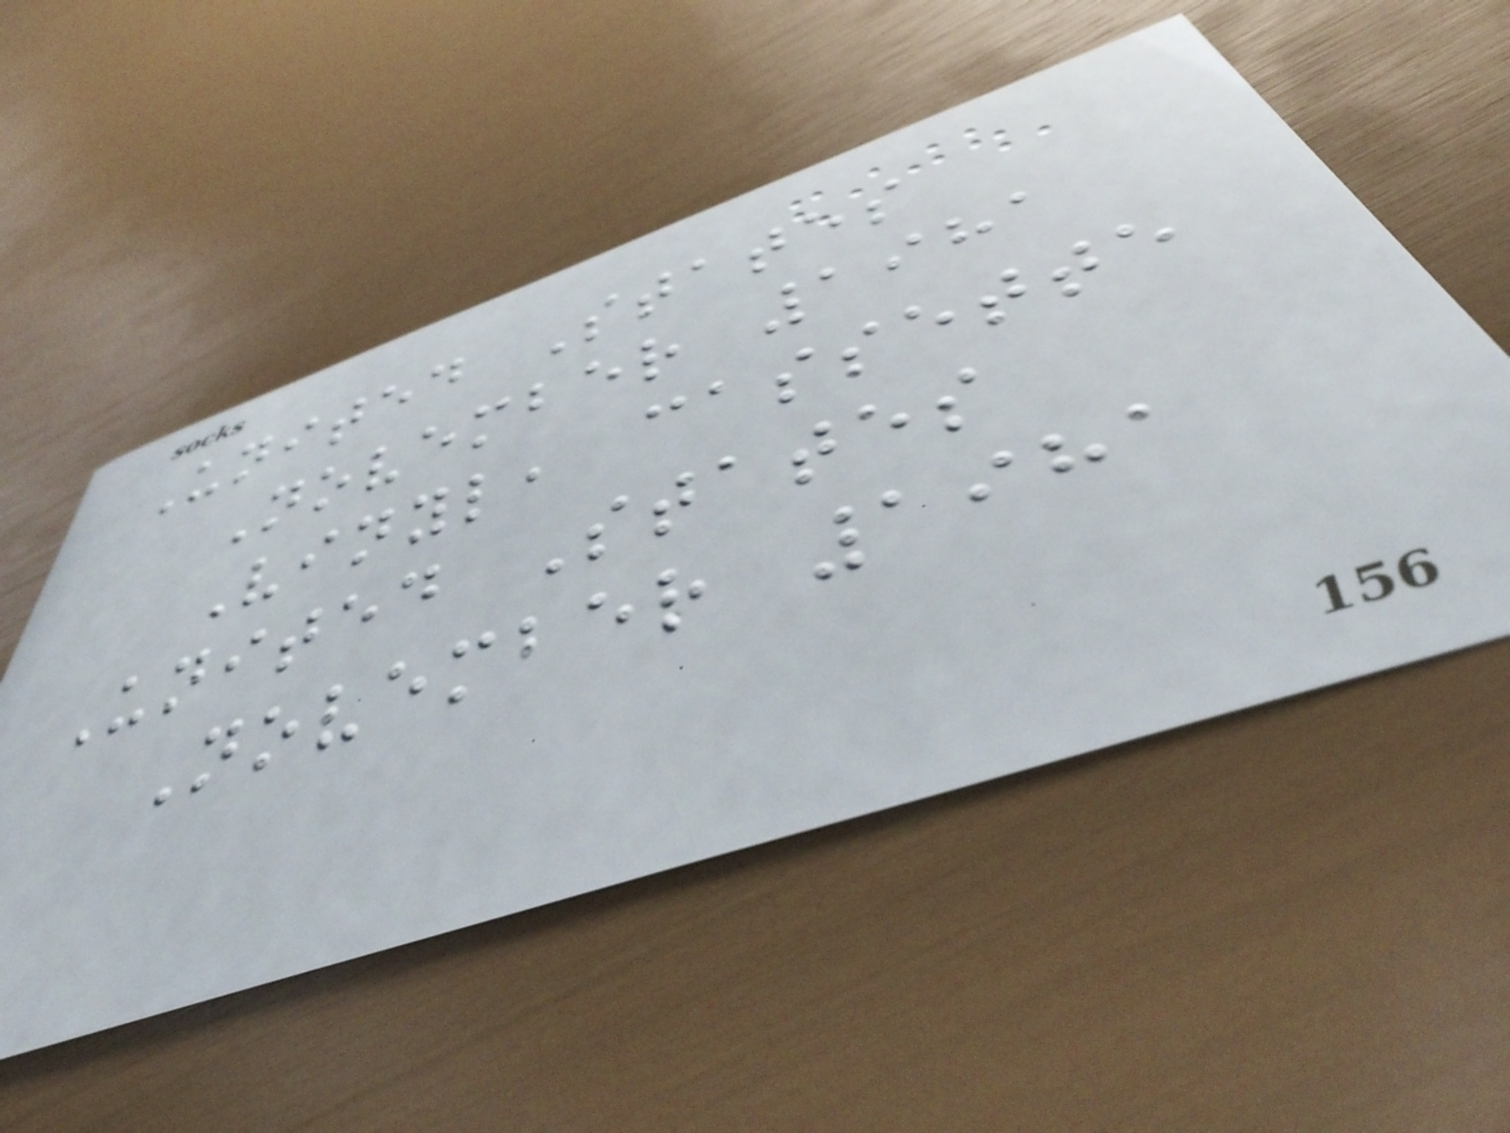United States
November 1981
Vinyl, cassette
United States
November 1981
